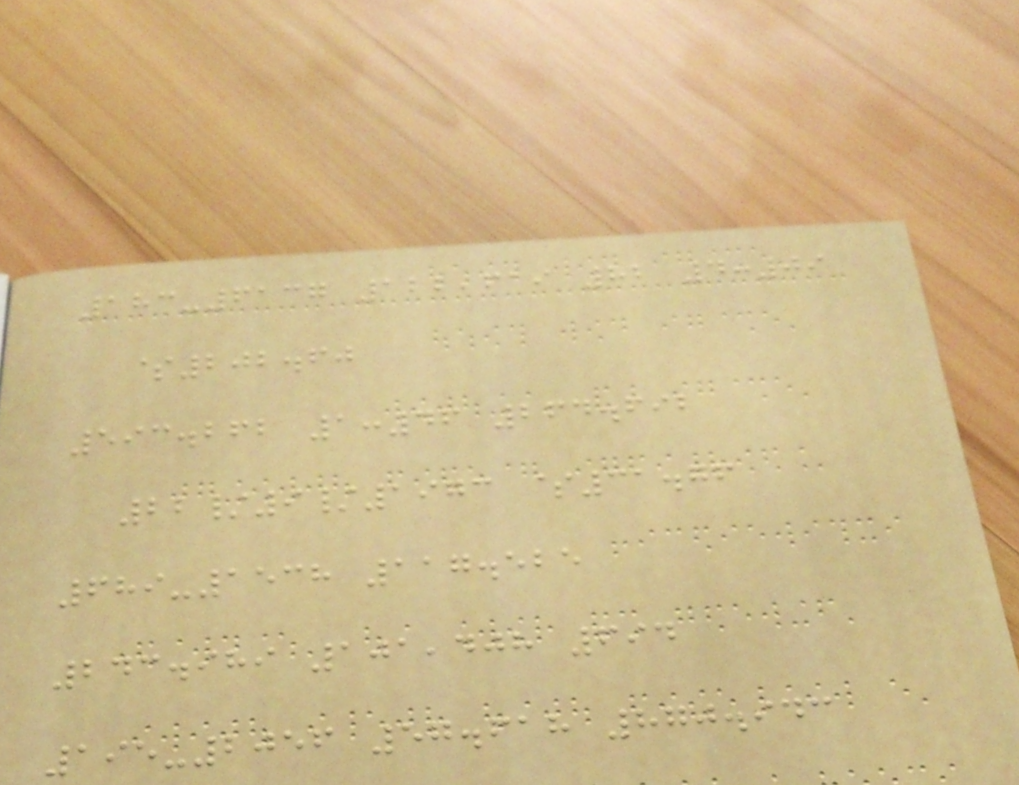183-6137 122,619 82 4:09
$202.60
593.262 1:46 264.692
22/9/1973 $31.76
689-1538 117.525
243.989 101,408 694
195-2056 57.618 870.943
